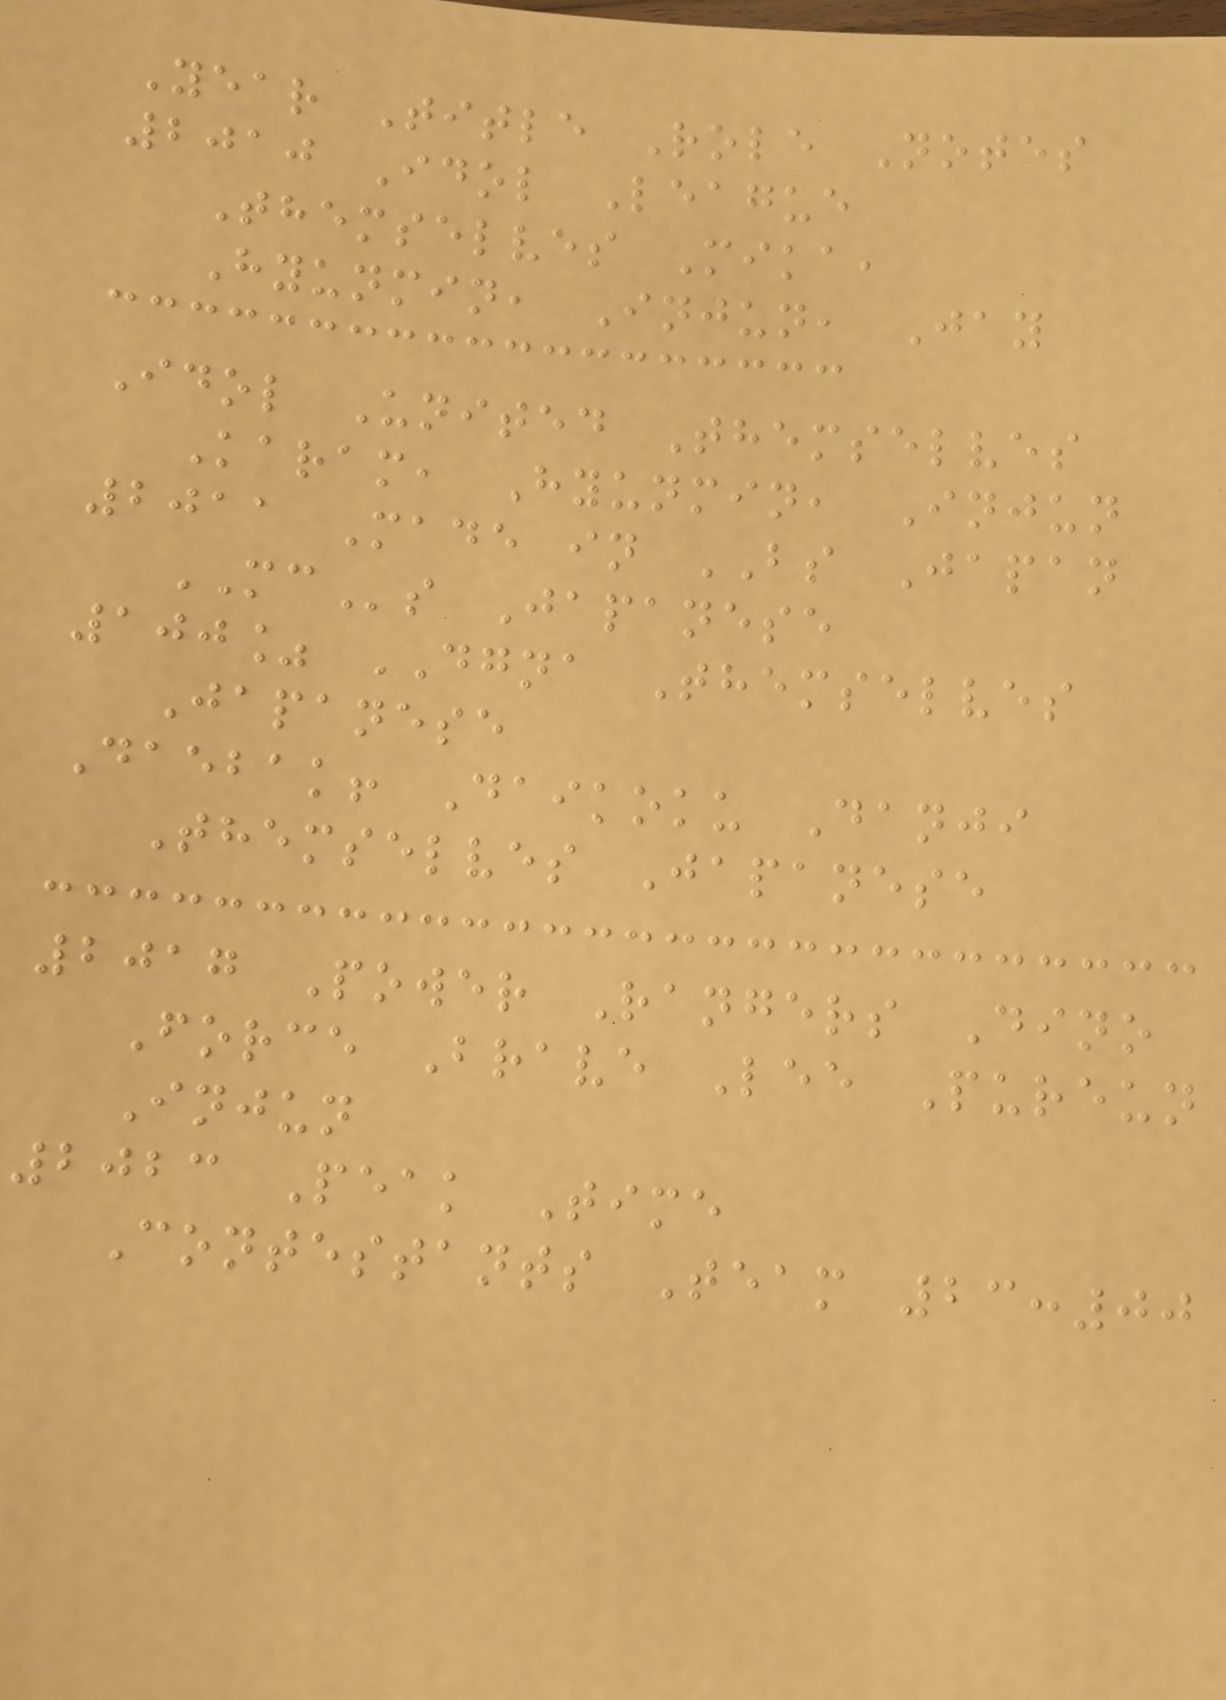Year Title Role Notes
2010 Idol League
Themselves Mika,
Hyunmin, Injun, Jay
Idol United Themselves
Karam, Hyunmin, Injun
2011 Made in BS Japan
MCs Japanese
100% DGNA Themselves
Japanese
Daebak! Daikoku Danji
Themselves Japanese
2017 Power Rangers Dino
Force Brave Lee Pureun
Injun
2023 Peak Time
Contestants Team 23:00
